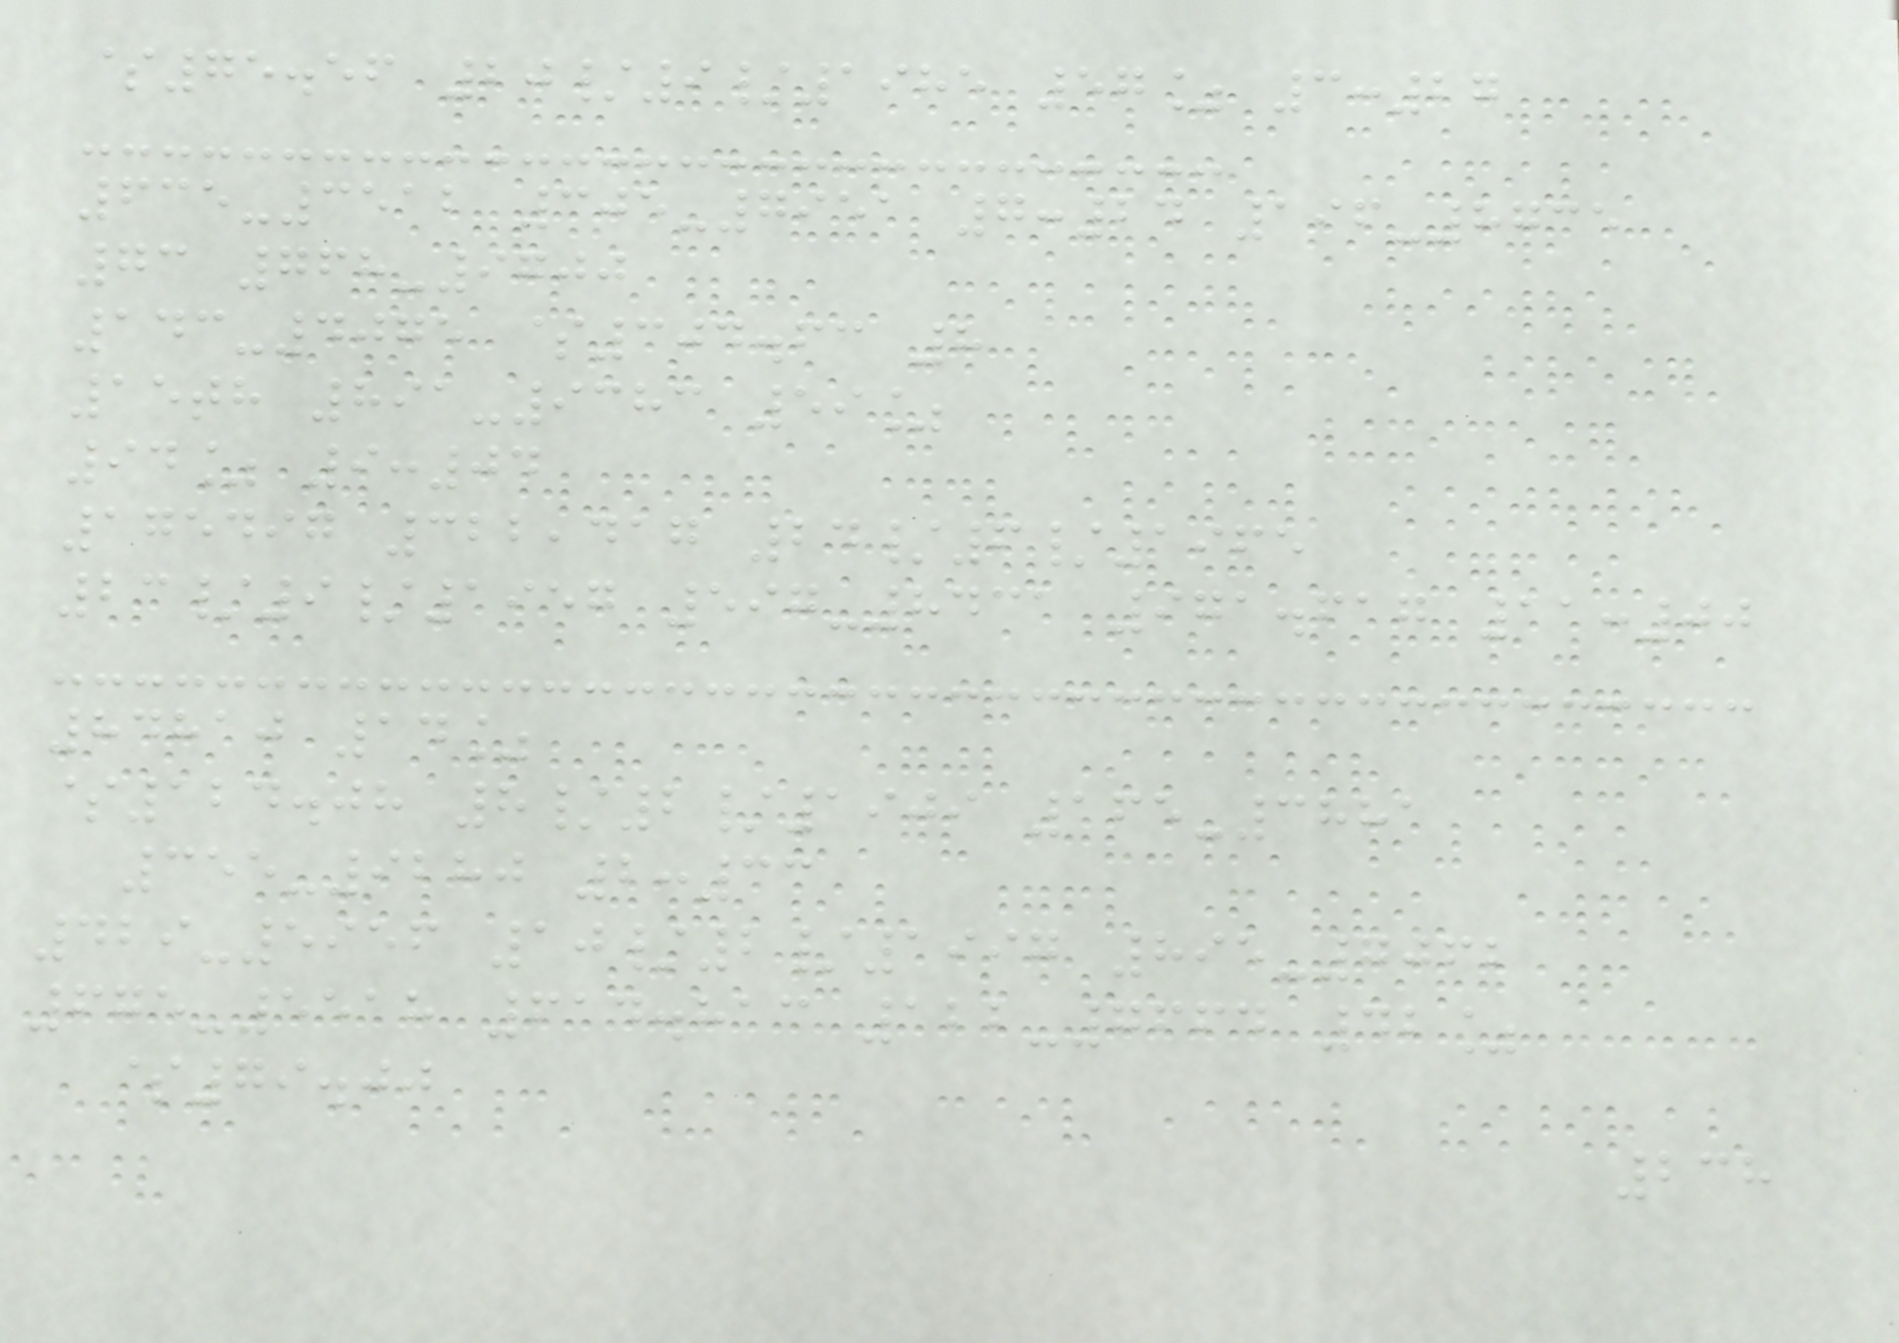$75.56 20/9/1985 57% 3:27
635-3512 305-7951 7:24 196-8735
73 768-9700
143-4075 $304.63 8
15th 891-9383 59%
94% 9:04
175497 322,417 24/6/1965
23/9/1957 597-8431 971.617 11:00
84810 14%
$124.08 8/2/1909 165-3881
355-9280 2:33
429-5956 10/2/1997 895-7062
675-5518 614.813 122-7664 42%
$79.00
238
